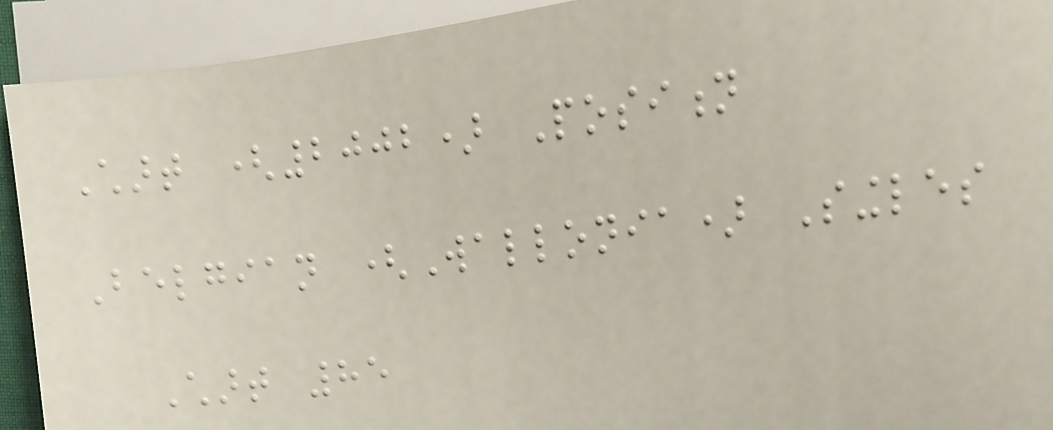Chart (2002) Position
Belgian (Wallonia) Singles
Chart 85
